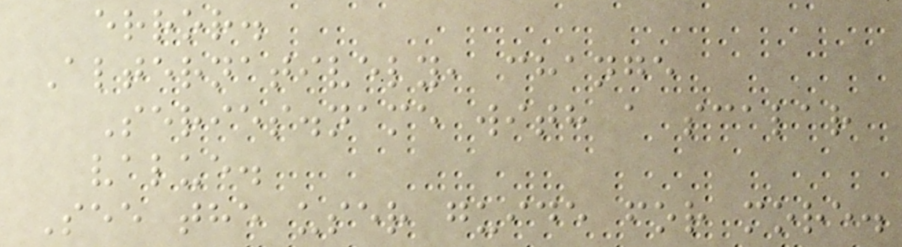error.
Alternatively, change
Series.name with a scalar
value.
See the user guide for more.
